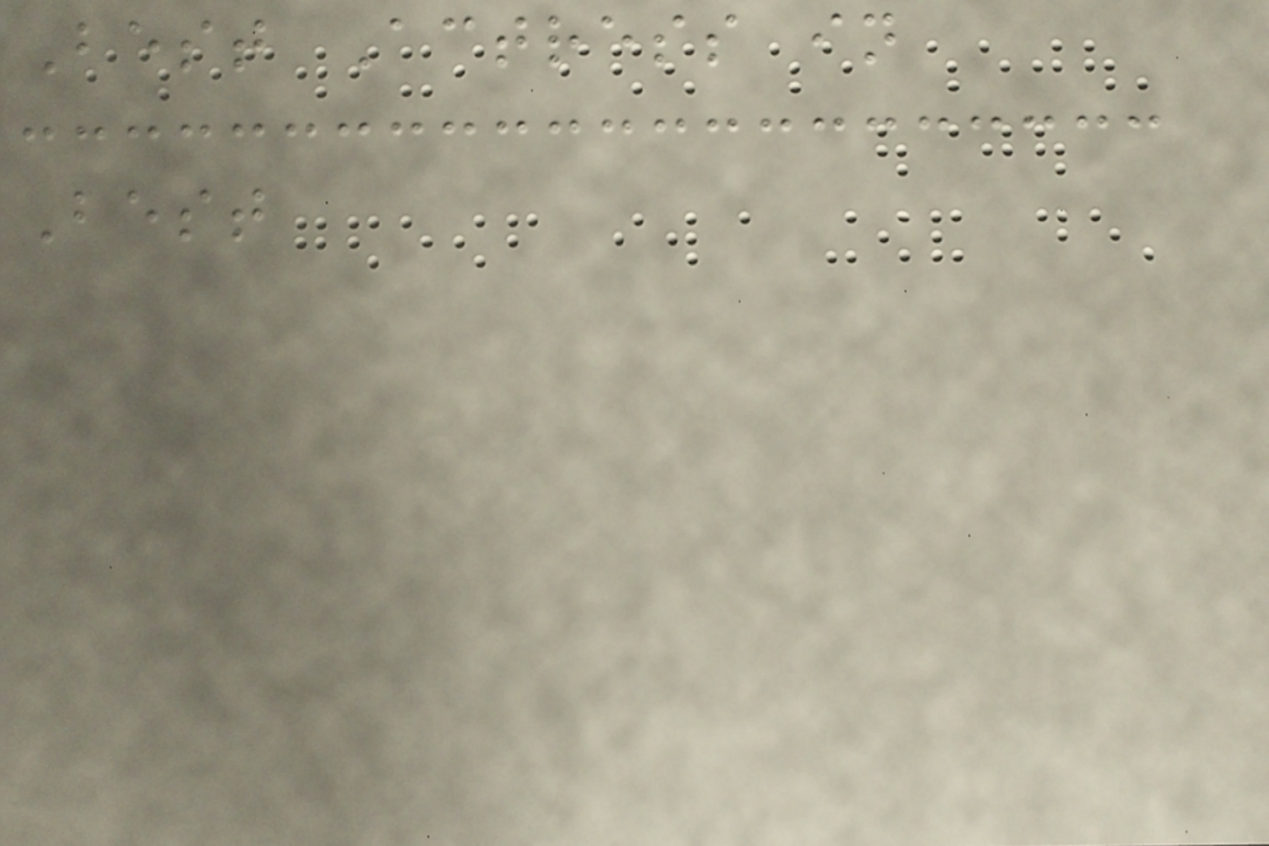Best Actress in
Best
